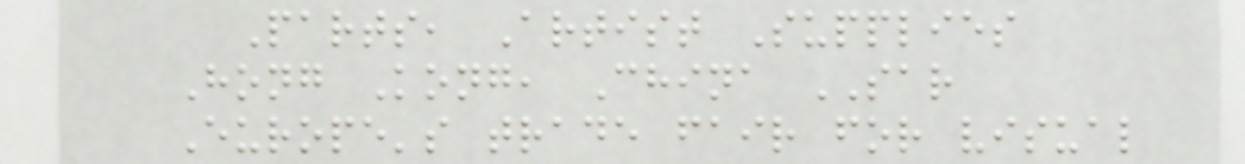Parts, Artist Supplies
Hong Kong, China SAR
Europe's trade fair for visual
